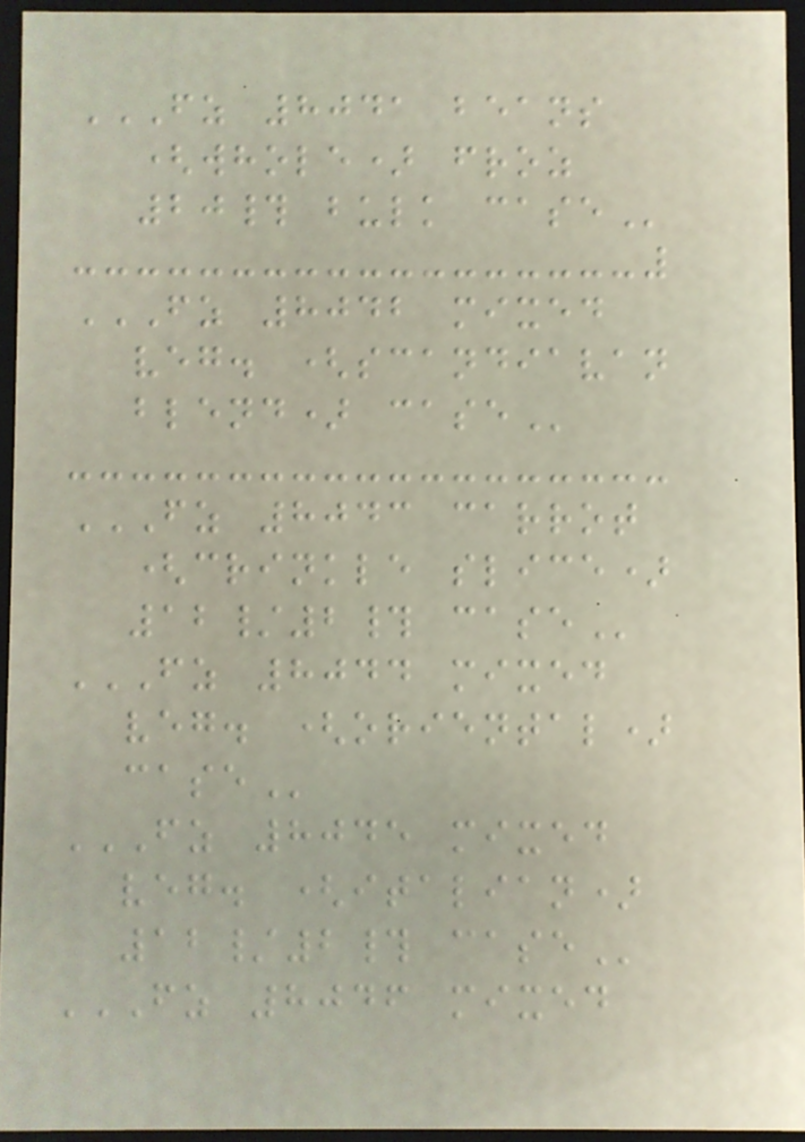FZ 8041 BEANS
(WHOLE) FROZ
20# BULK CASE
FZ 8042 MIXED
VEG. (SCANDIAVAN
BLEND) CASE
FZ 8043 CARROT
(CRINKLE SLICE)
12/2# CASE
FZ 8044 MIXED
VEG. (ORIENTAL)
CASE
FZ 8045 MIXED
VEG. (ITALIAN)
12/2# CASE
FZ 8046 MIXED
